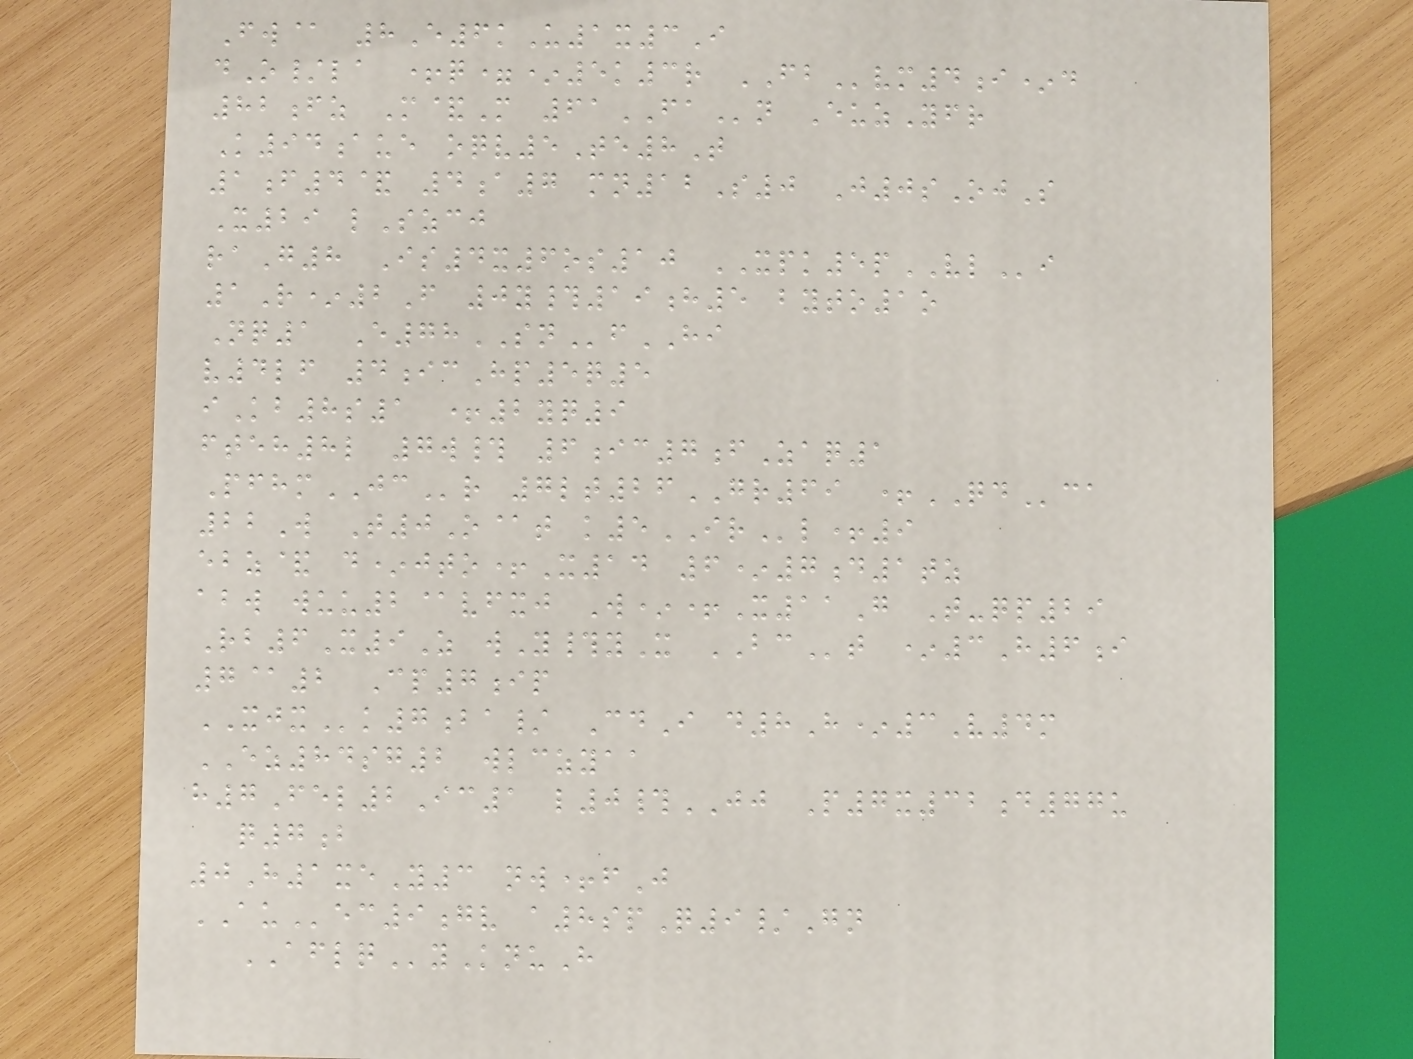Fw@ 8E6kU1x3I
dO/la +q=*5k3r FBvm4i*d
82fz M&M 61FAn EuzYfr
K94aue oqv5Te8T
1f4& 4a7 mn12S0 J0sOjS
X29 lSzcj
raG8 Is4x6os10 XPK5pVLi
1R*2F 0y#19h5 byto1o
Nq1 E78SNfHI
v4lf 4icHp5q5
iKb8s1 +2yq9
fteh8l 7w# 6ic7fZaq1
PfhmJCr 7lt26GR69 +QDca
22W T0O@t k5IRl+9
ebz& d*jto+X14 6*7d1tz
abw wuu2@vfxj W*+X11G T-qp29
Rb6X9Z wY#yX BCt *3H6i
7@2 Cp7ip
XJXk7ba/ CdI d8H*3V4m
EZ84sg2 wlczyaa
h7Fel2Ic1 l0#JJ P7x32d77u
q7b
0H1xeY3 nw+fJ
AUec9gv a8spQ9/Gn
AFLQyKnuH
